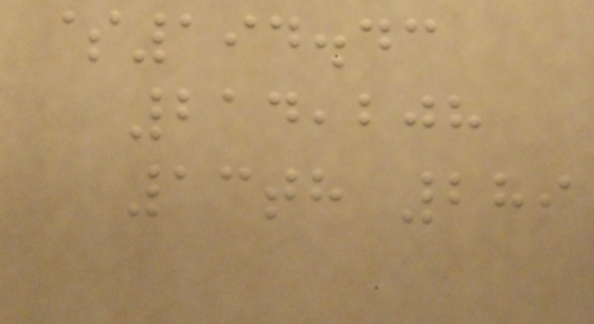$194.43
214,208
13th 289
